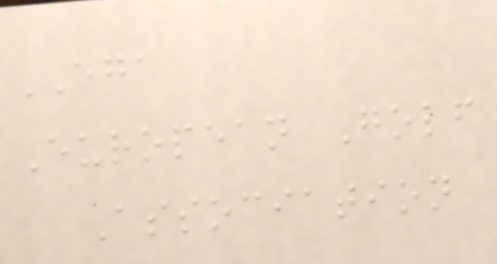EGA
European Golf
Association
